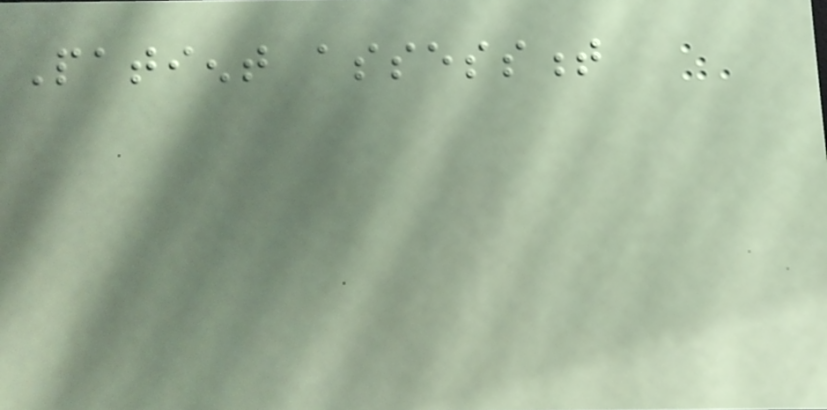Patient assessment
